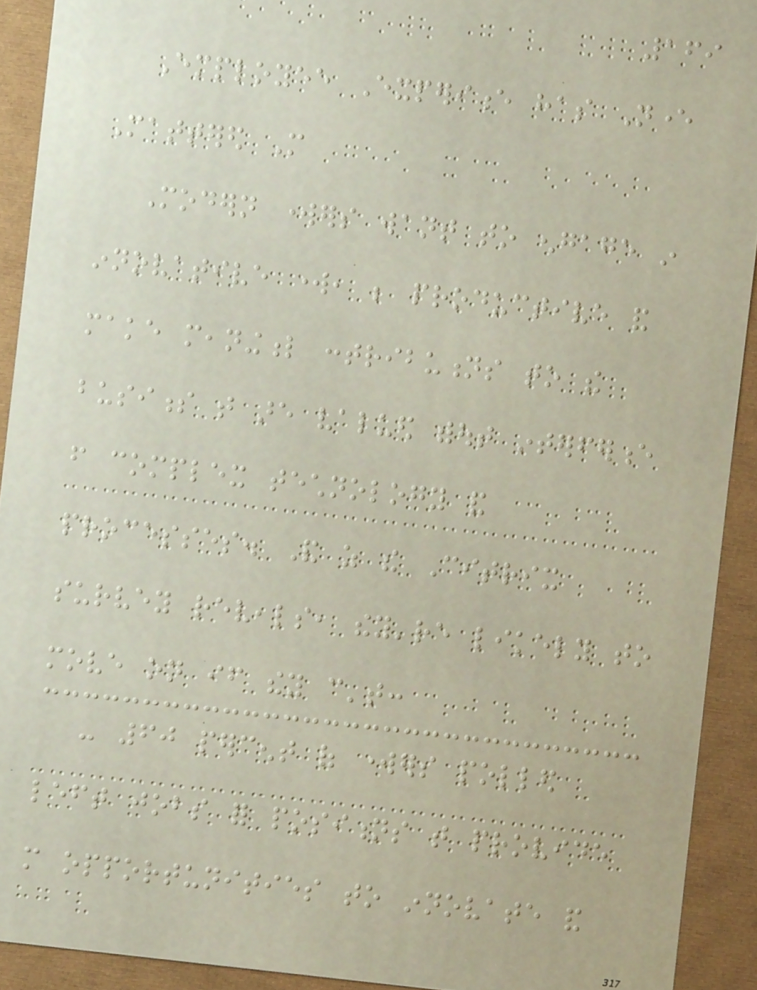169
Employee Experience has Never
Mattered More
Modern workers want to engage in
innovative work, be productive and
make meaningful contributions to the
business that are valued without interference
from complex technology and
processes. And as the Citrix
survey reveals, they're likely to
move on if they can't:
- 60 percent of workers polled
left jobs for positions that provide
more opportunities to innovate and
